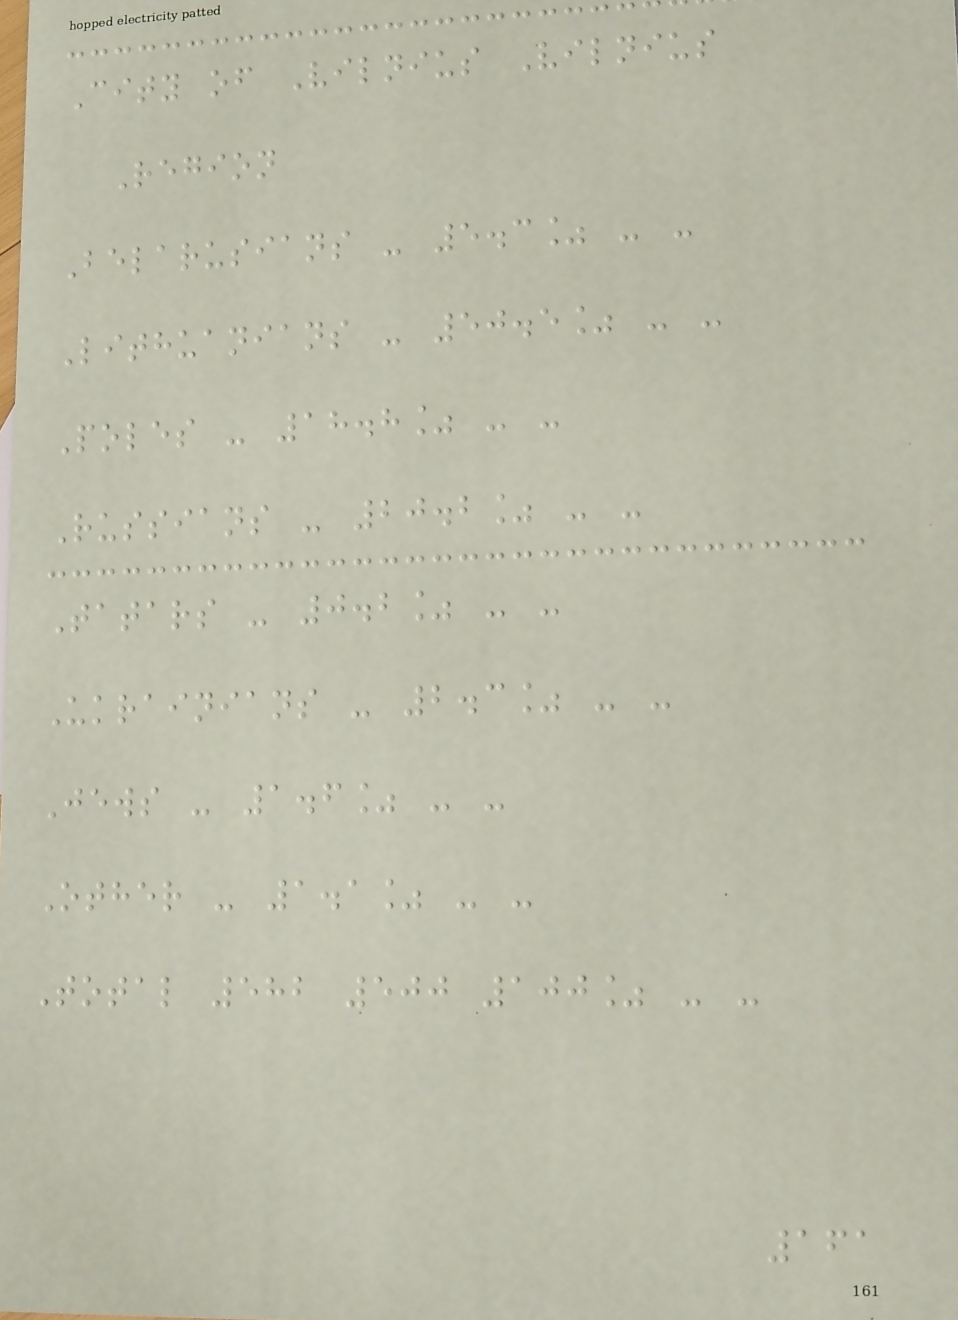City of Vilnius Vilnius
Region
Belarusians - 5.3% - -
Lithuanians - 50.5% - -
Poles - 18.8% - -
Russians - 20.2% - -
Tatars - 0.2% - -
Ukrainians - 2.3% - -
Jews - 1.6% - -
Other - 1.1% - -
Total 582 500 100% - -
161
